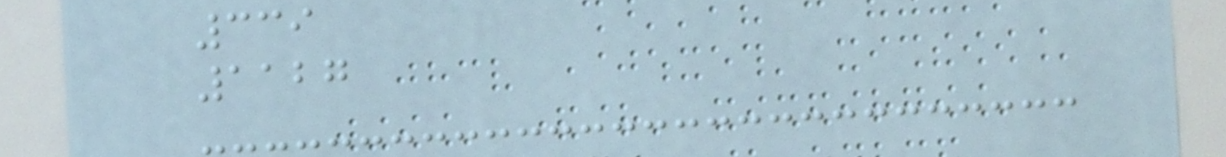339
1127
